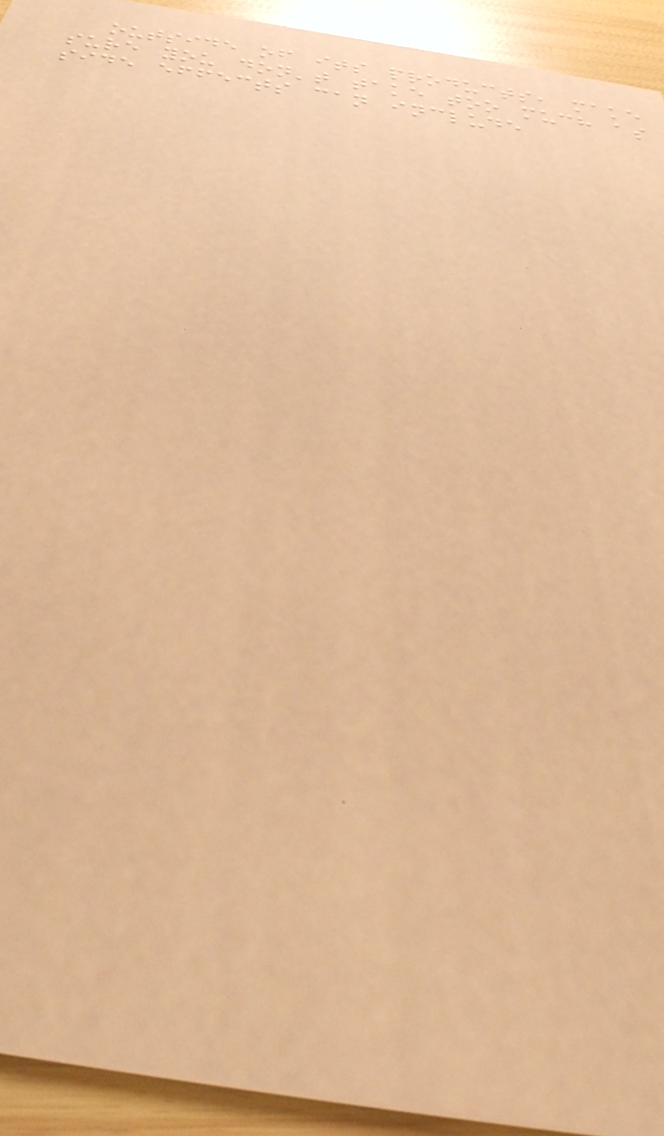outside of its products, make
sure you don't take too much as
side effects can include
